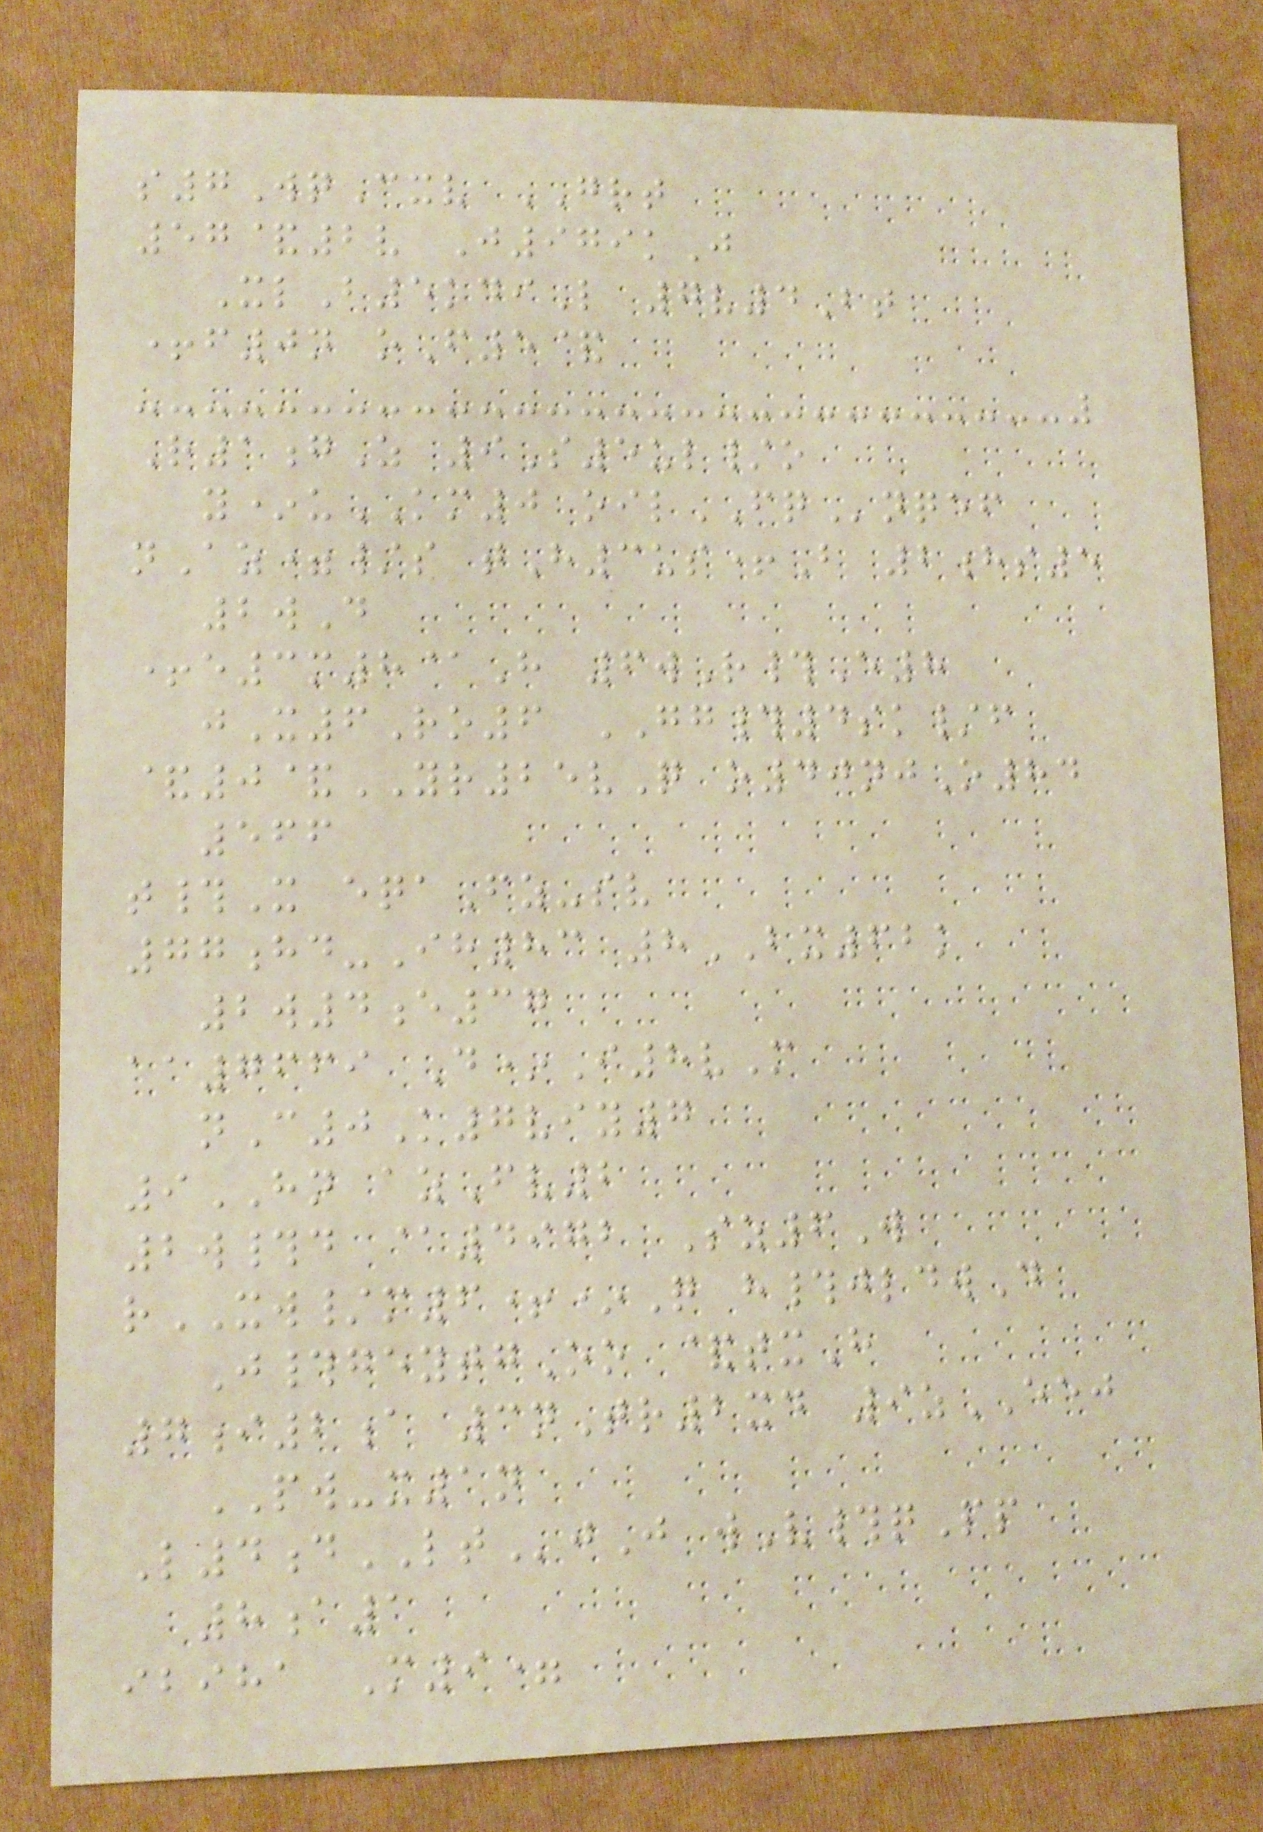s7WqCxv GRT
57&2v J979kJ
XlB5kdiL 7v4Bt
+f0n oF5&
R1gZ 9S5ul/o
y*uKM0 oilFQnqef
nAz=/s tH3us+B 2hs5
2wD
+e3m8@H 6wR#E8
jX6Ro6 GG#4sk/f
&0&YR25vQ o40njO84
566
t#X eqaFz-sv
77hd-Ih83 8BX62k
2w4e37
aa7669 D*I8vM
nC0K7viy7
9HN azFv2
2w#d @4972 Sz6W
rXW/m6+*Q h#jldwD
J#geytgOo &txH
7i2a 3nTr2xd 9zEEJ
PW-x1n
L4dLTjJ wV#qPp
8a1
ibiha M9=
